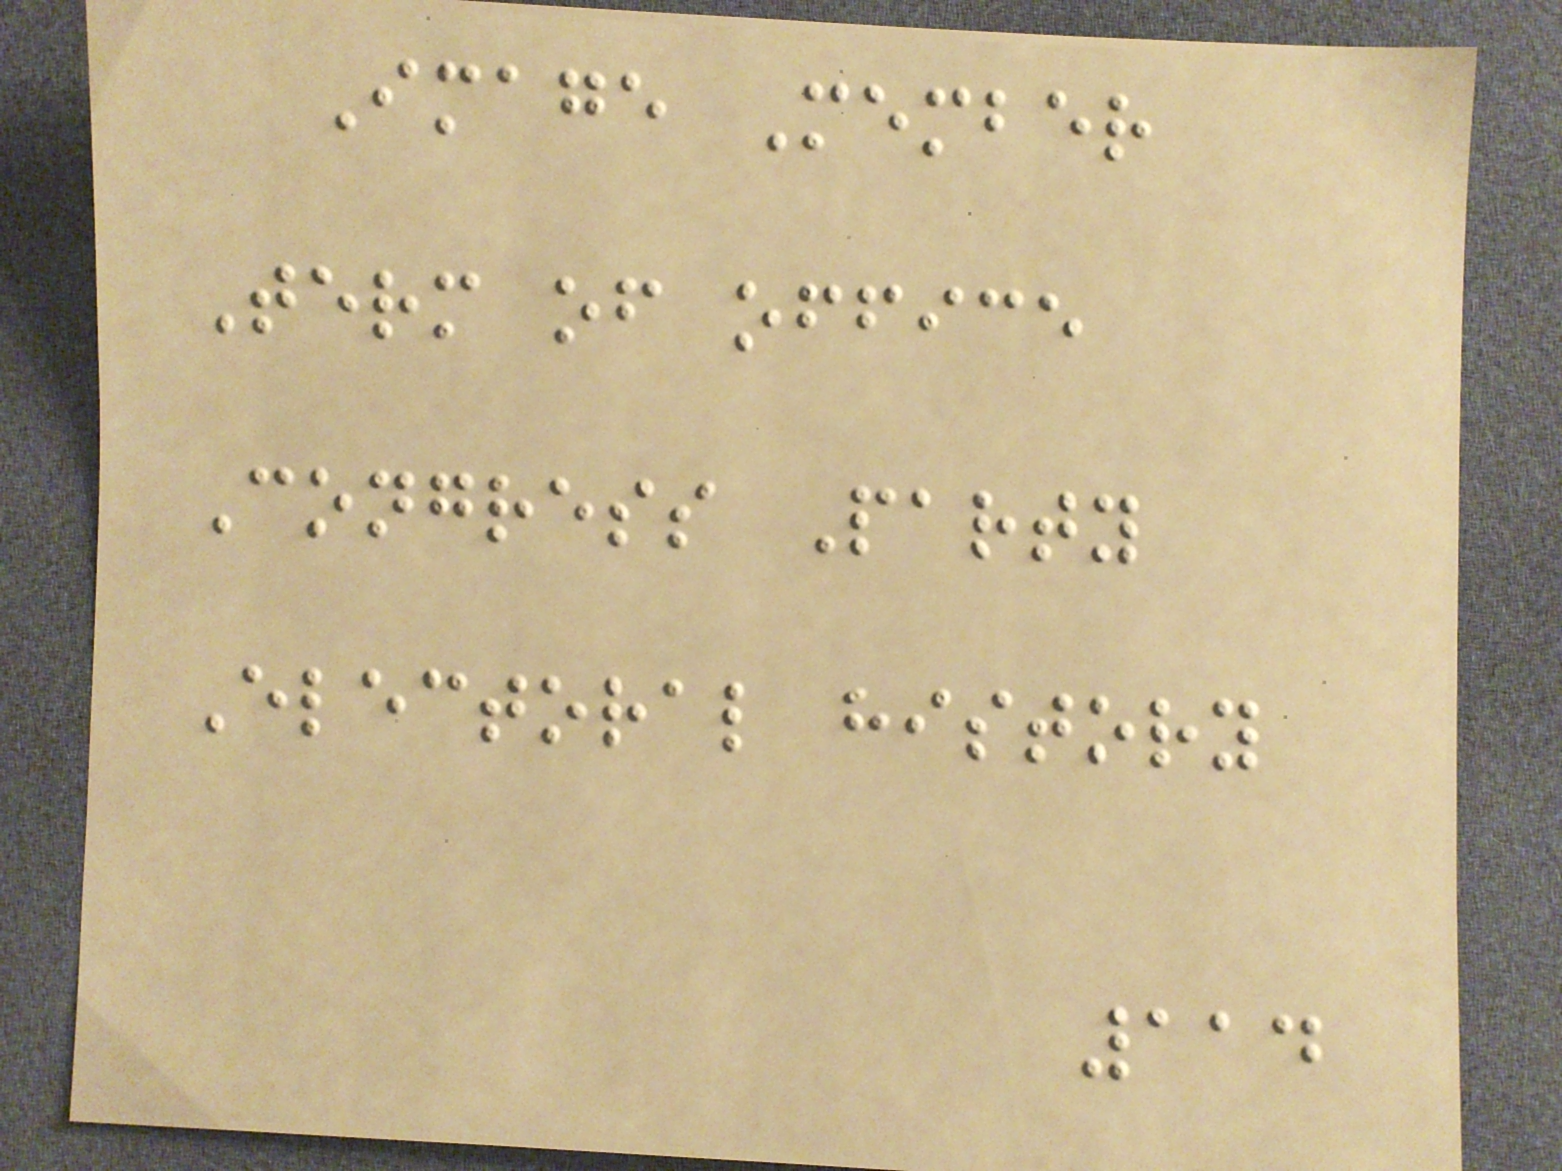Image Member
Term of office
Congress Party
Electoral history
114
